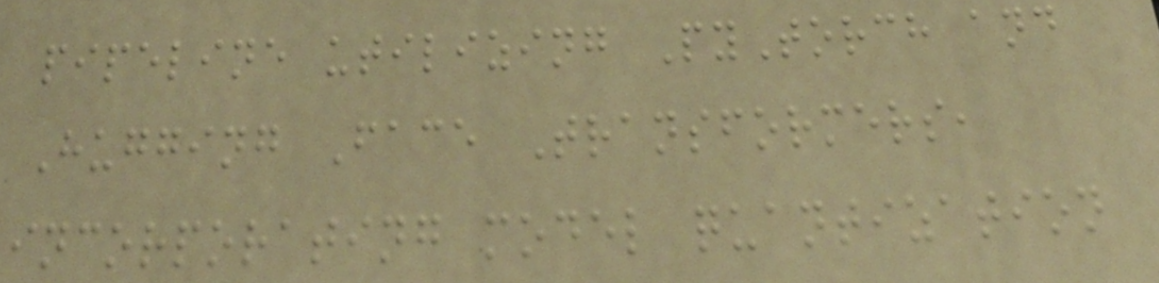pipeline utilizing PyTorch and
Hugging Face Transformers,
incorporating model quantization
